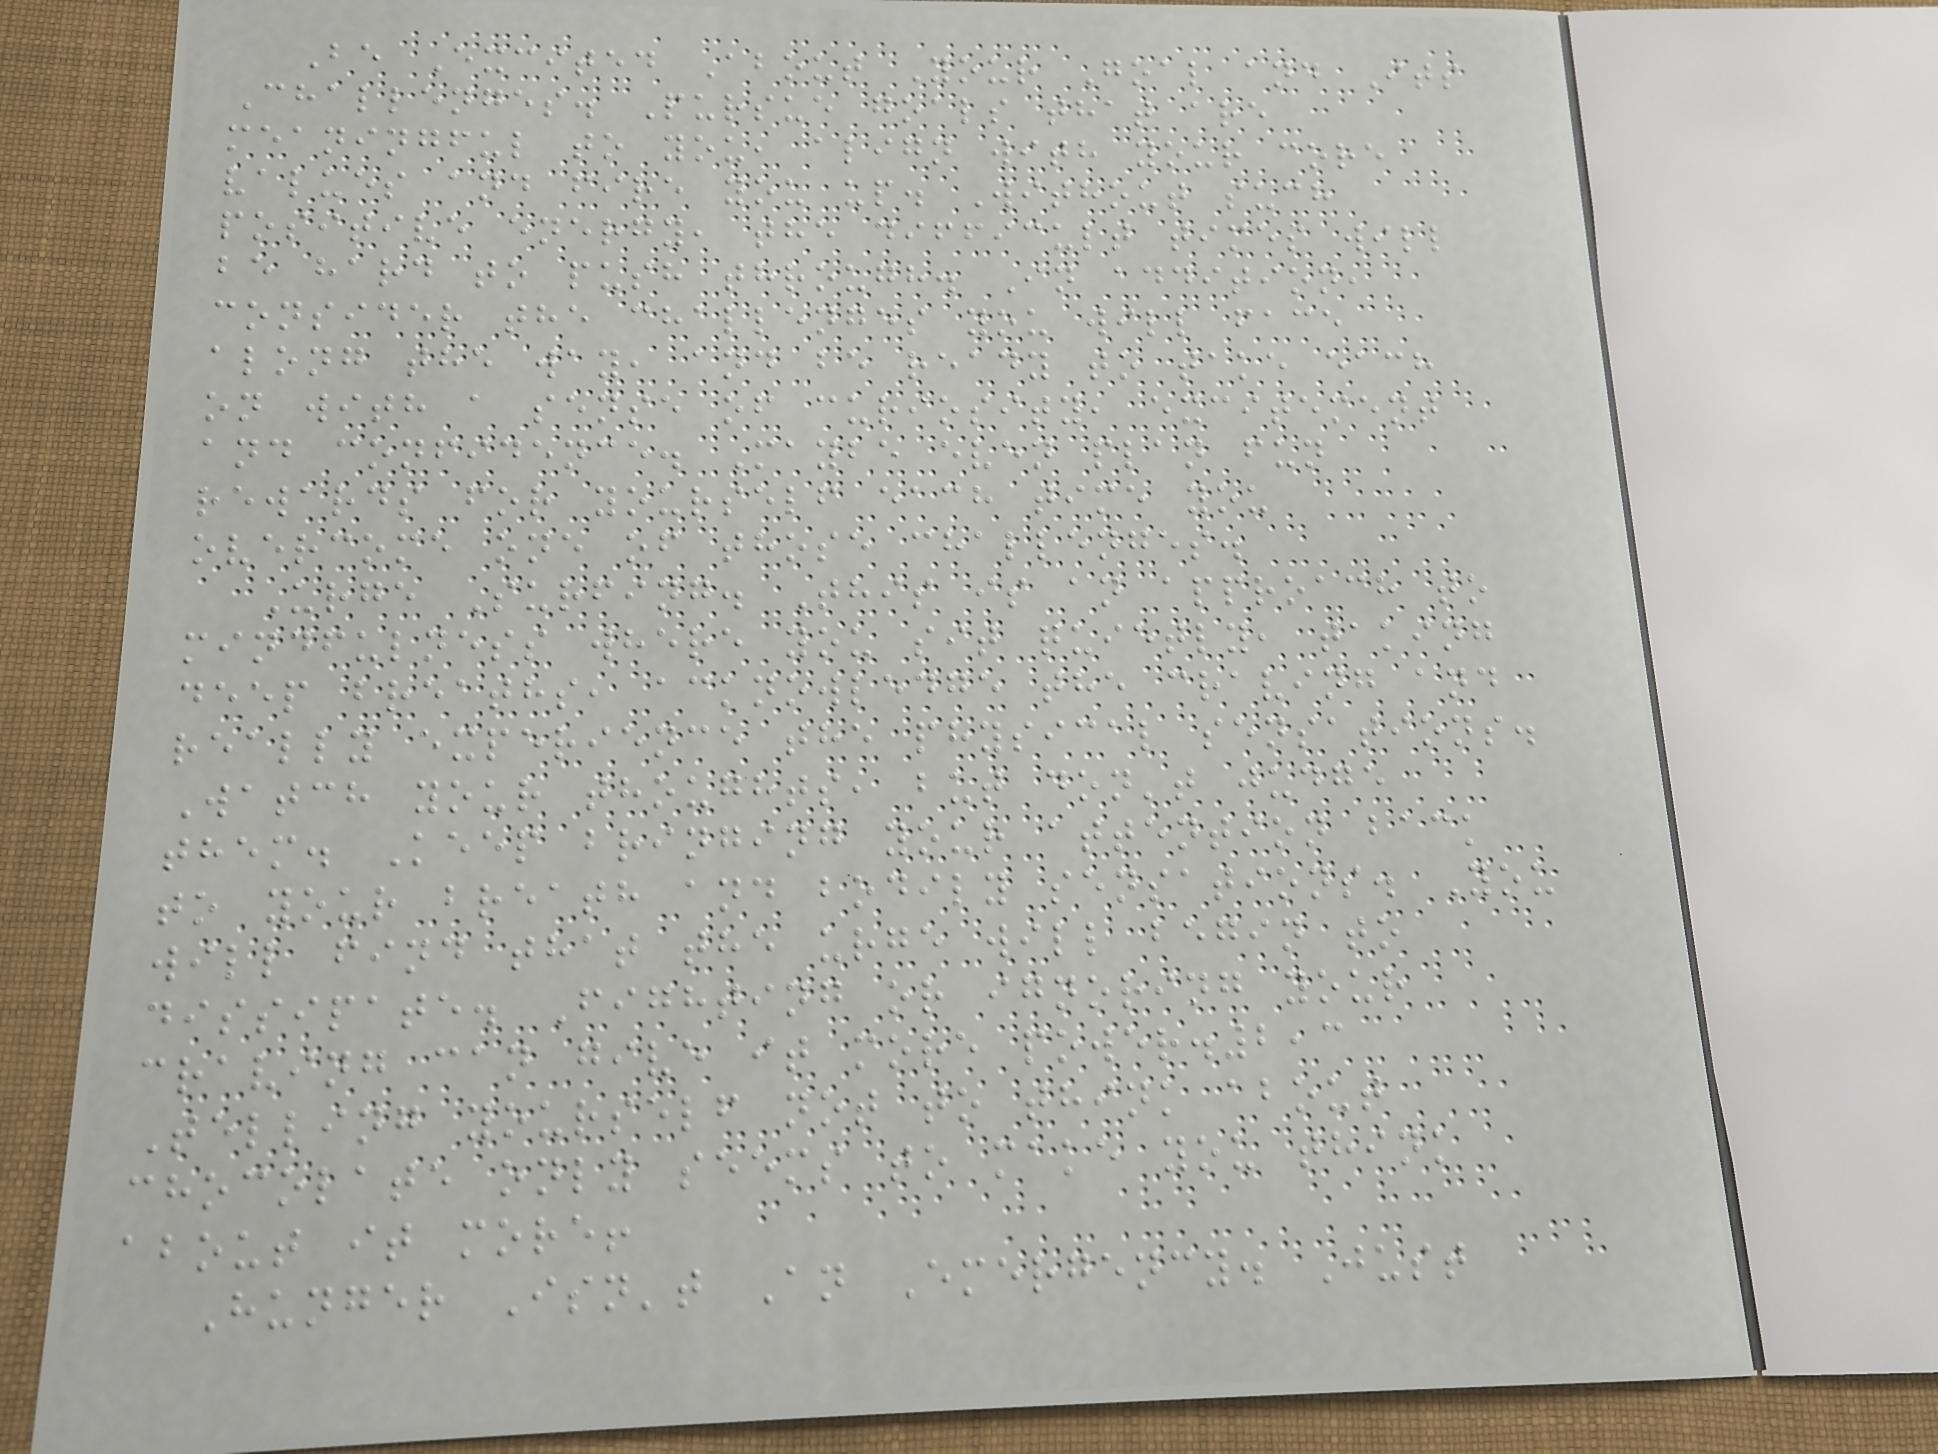Be Excited About Your Goal and Its
Challenges. Pursue goals that are
meaningful to you, align with your core
values and fire you up. Without such
positive energy, the difficult times will
be hard to push through. In addition,
consider the challenges you will face
along the way, and be ready to take each
on with a sense of curiosity, excitement
and confidence. Maybe even plan fun
rewards for yourself each time you
overcome one of those challenges.
Urge Surfing. This is an approach to
mindfulness where you sit quietly, taking
deep breaths, acknowledge the craving and
really experience the physical sensations.
Watch your thoughts, but don't judge
them. Keep bringing your attention back
to your breath and bodily sensations. You
will find that the urge will begin to
dissipate. Fighting or ignoring your
craving can give it more power.2,3
Telling yourself not to think about
chocolate only seems to make you think
about it more!
Hunger Isn't An Emergency. Just
